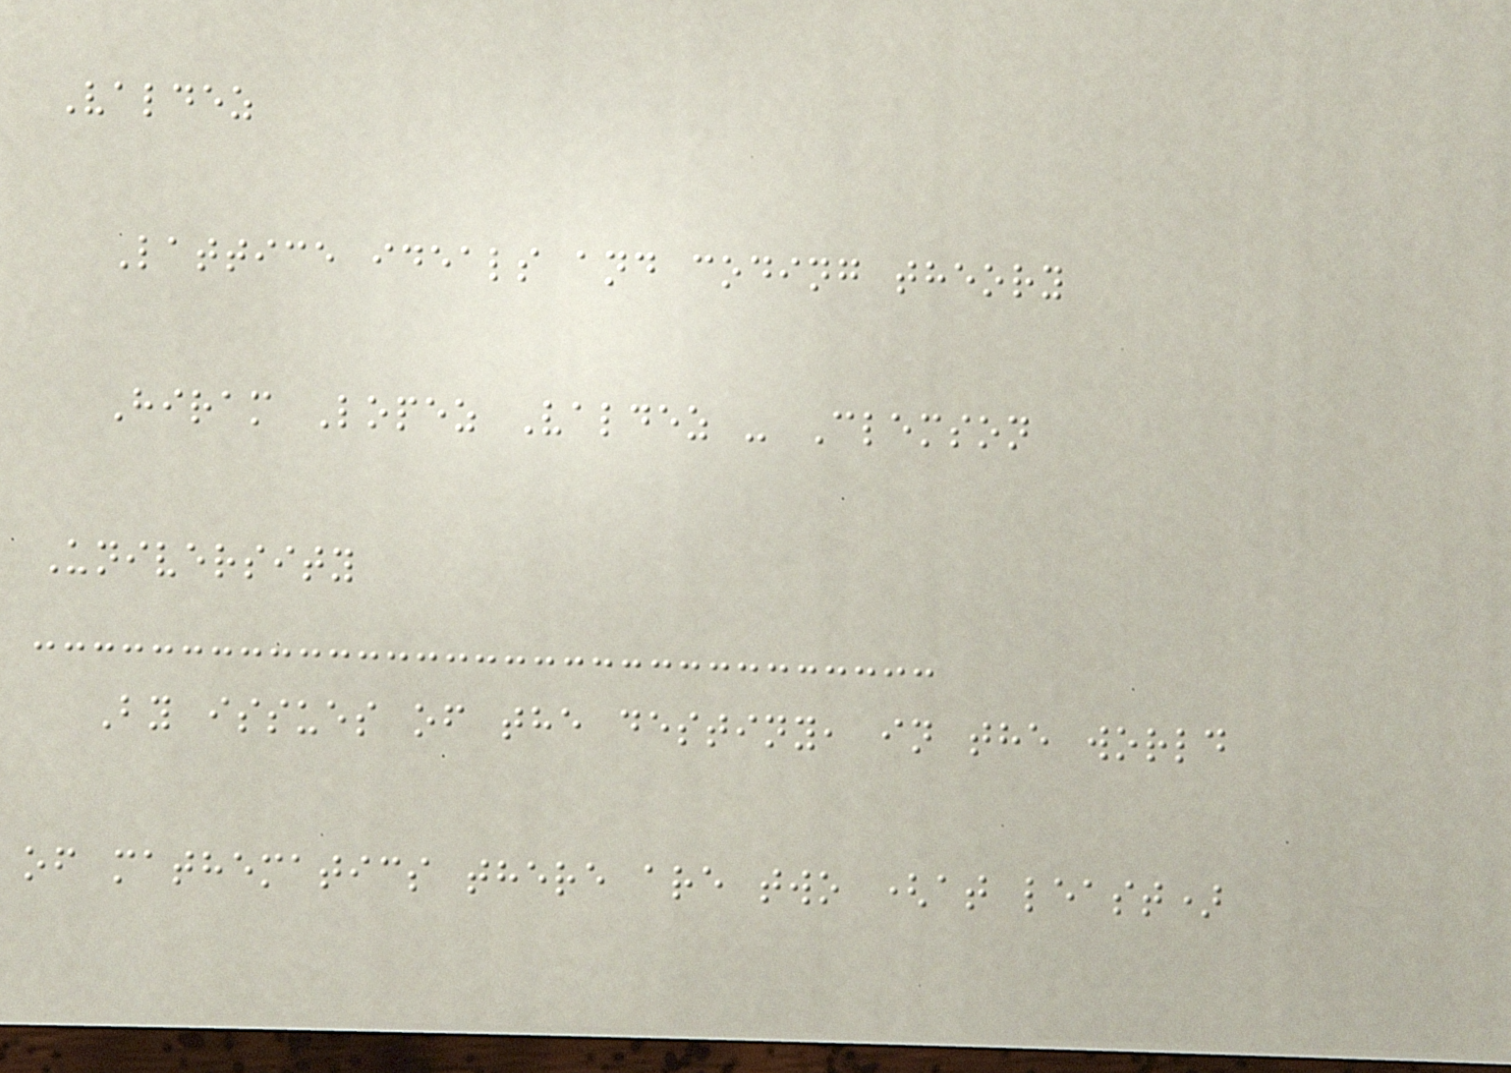Valdez
Lattice ideals and coding theory
Hiram Lopez Valdez - Clemson
University
By issues of the destiny, in the world
of mathematics there are two (at least)
